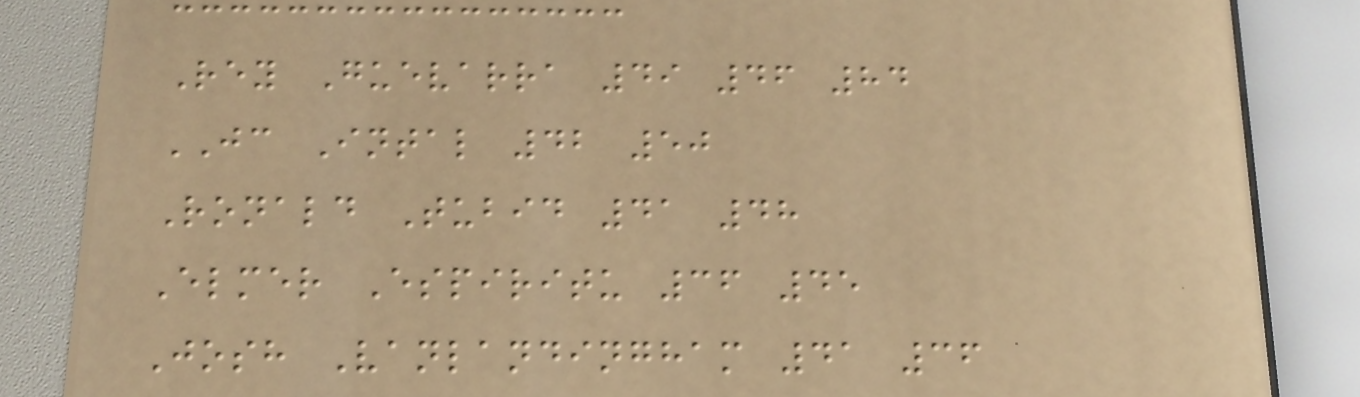Rey Guevarra 49 46 84
JC Intal 42 50
Ronald Tubid 41 48
Elmer Espiritu 36 45
Josh Vanlandingham 41 36
